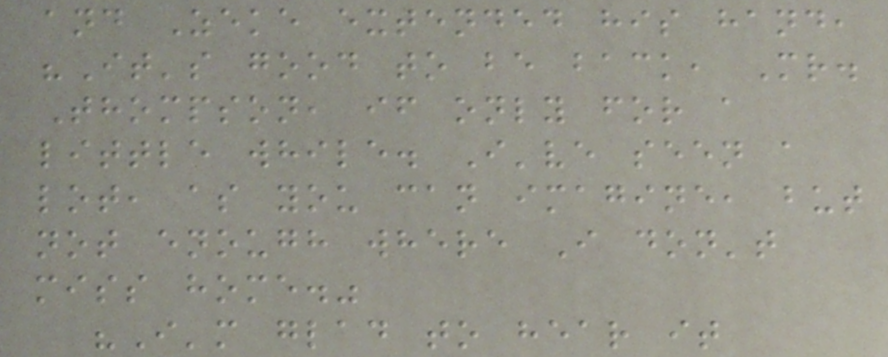and Zeke extended his hand,
"It's good to be back, Mr.
Thompson, if only for a
little while. I've seen a
lot, as you can imagine, but
not enough where I don't
miss home."
"I'm glad to hear it
